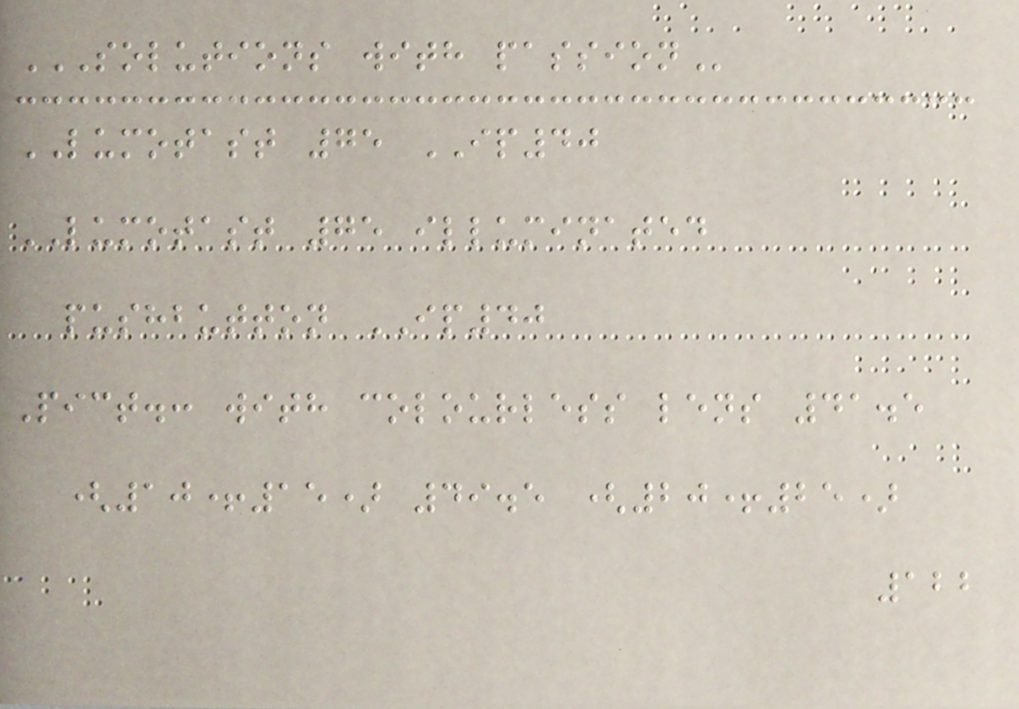SOLUTIONS WITH PASSION
LUMOTAST 75 IP40
LUMOTAST 75 illuminated
pushbutton IP40
Pict.: with colourless lens 41.5
(10+15) 49.5 (20+25)
122
